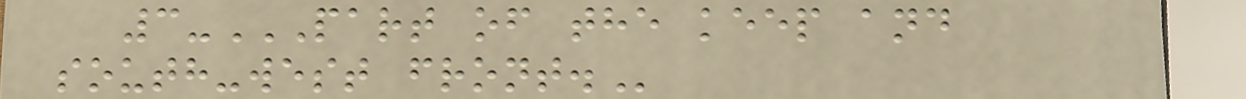3-PART OF THE KEEP AND
SOUTH-WEST FRONT.
